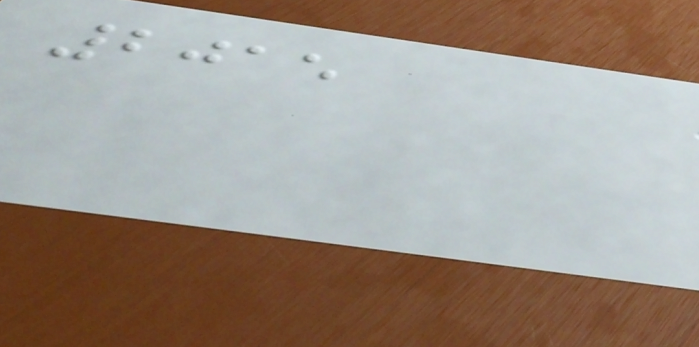2015
